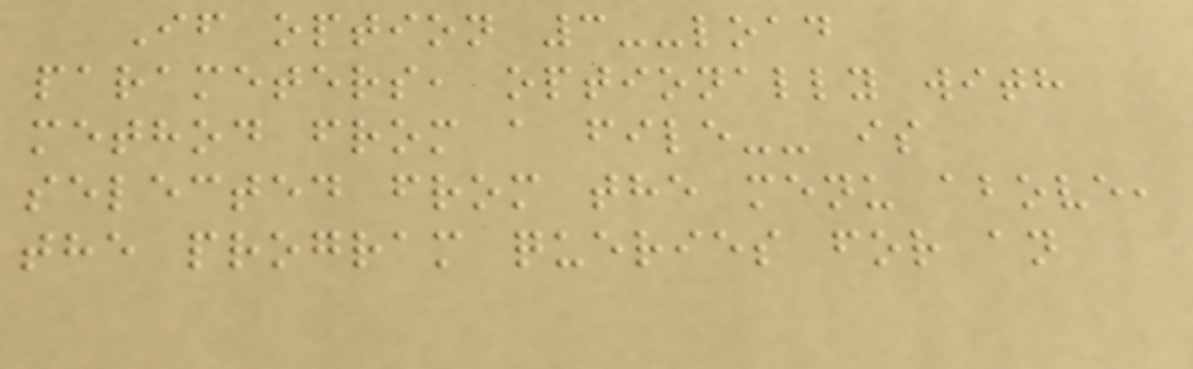If option 3--load
parameters, optionally with
method from a file-- is
selected from the menu above,
the program queries for an
